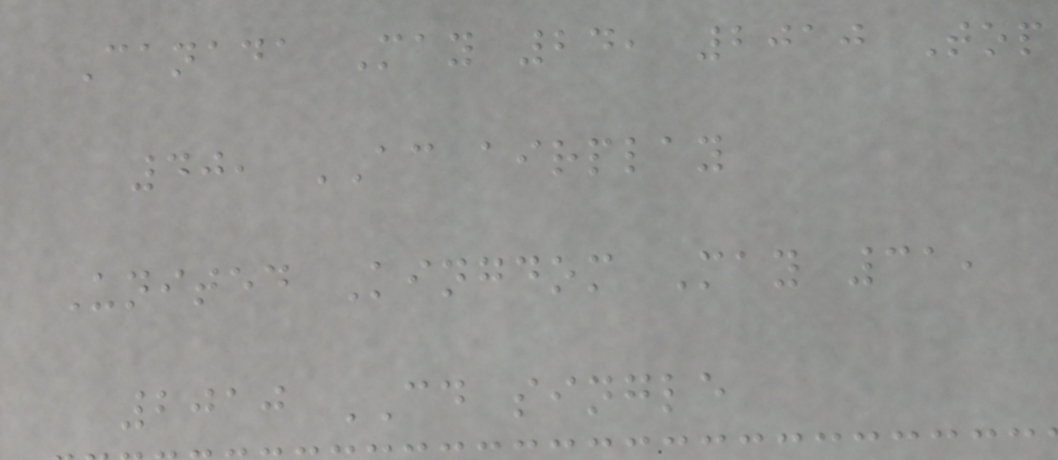Canada May 24, 2010 Top
40, AC airplay
United Kingdom May 31,
2010 CD single
